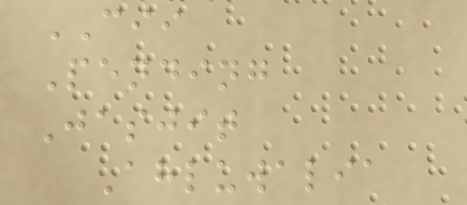CII
Pending
Jasjit
Ahluwalia
